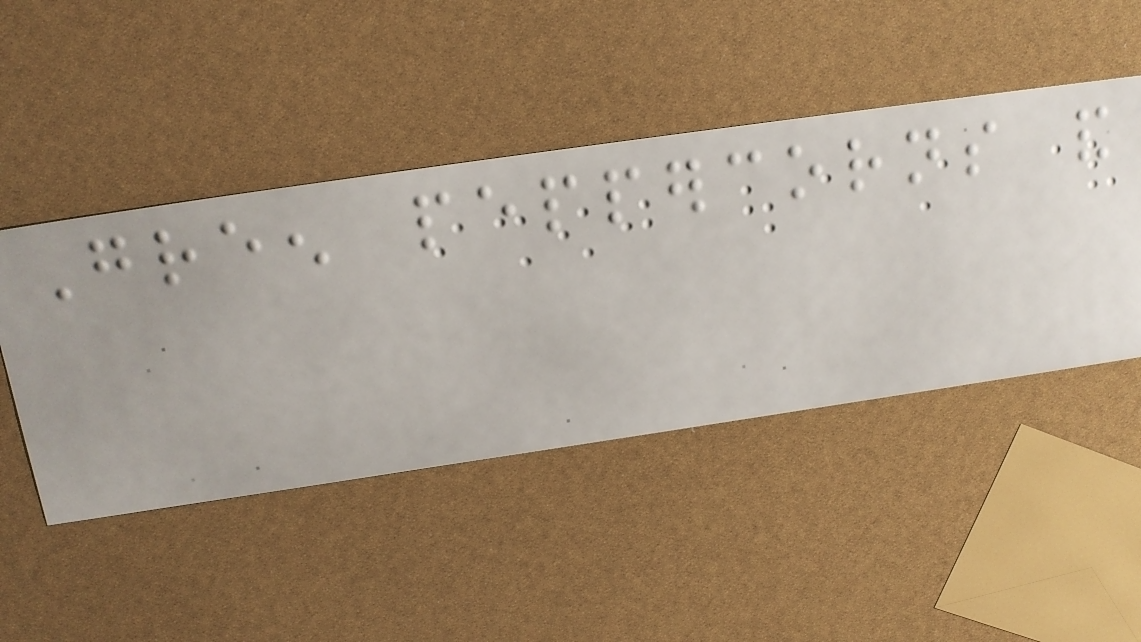Green peppercorns and
